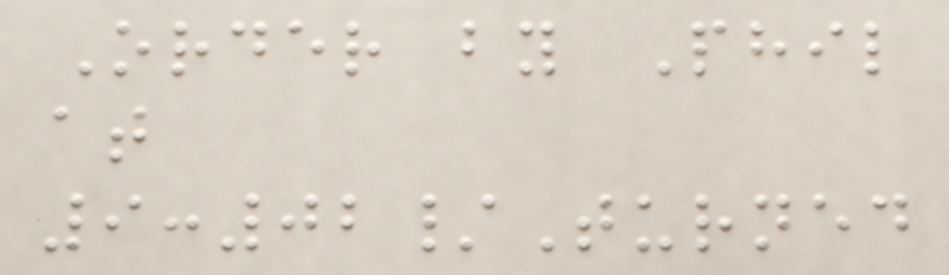Order by Phil
at
9:02/Turned
